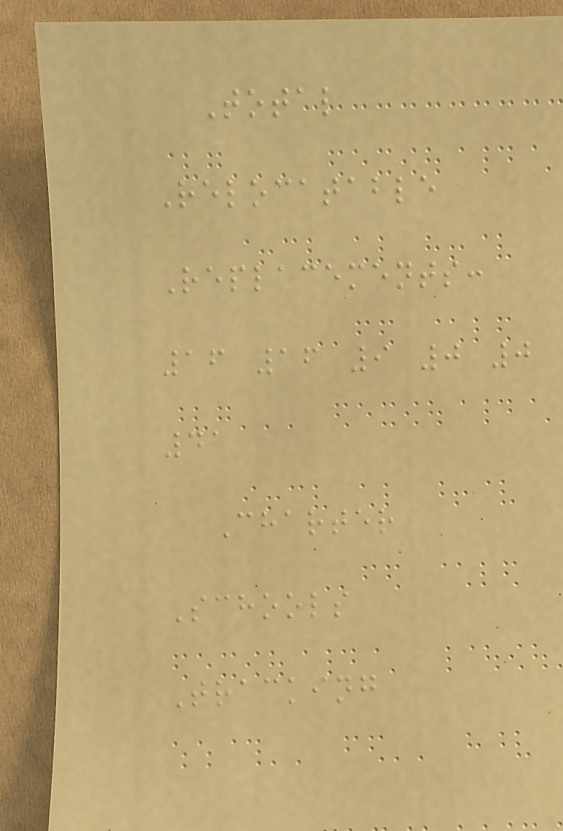Total
Relocatable
Replacements:
16 16 9 0 0
41
Charter
Schools
Tracking
